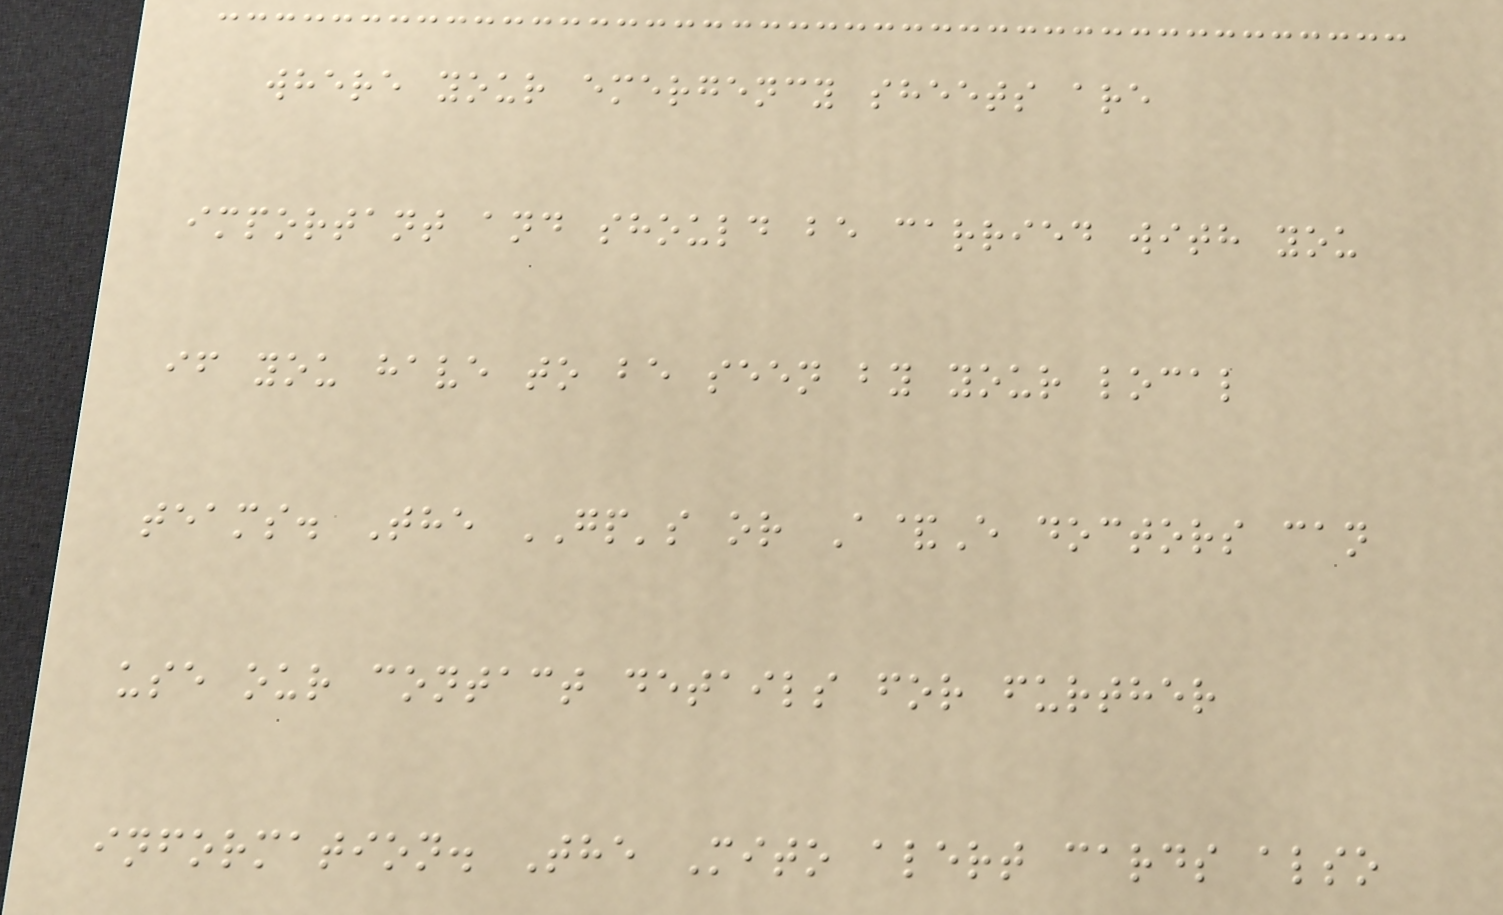where your emergency sheets are
important and should be carried with you
if you have to be seen by your local
teams. The GP's or A&E doctors can
use our contact details for further
information. The Mito alert cards also
